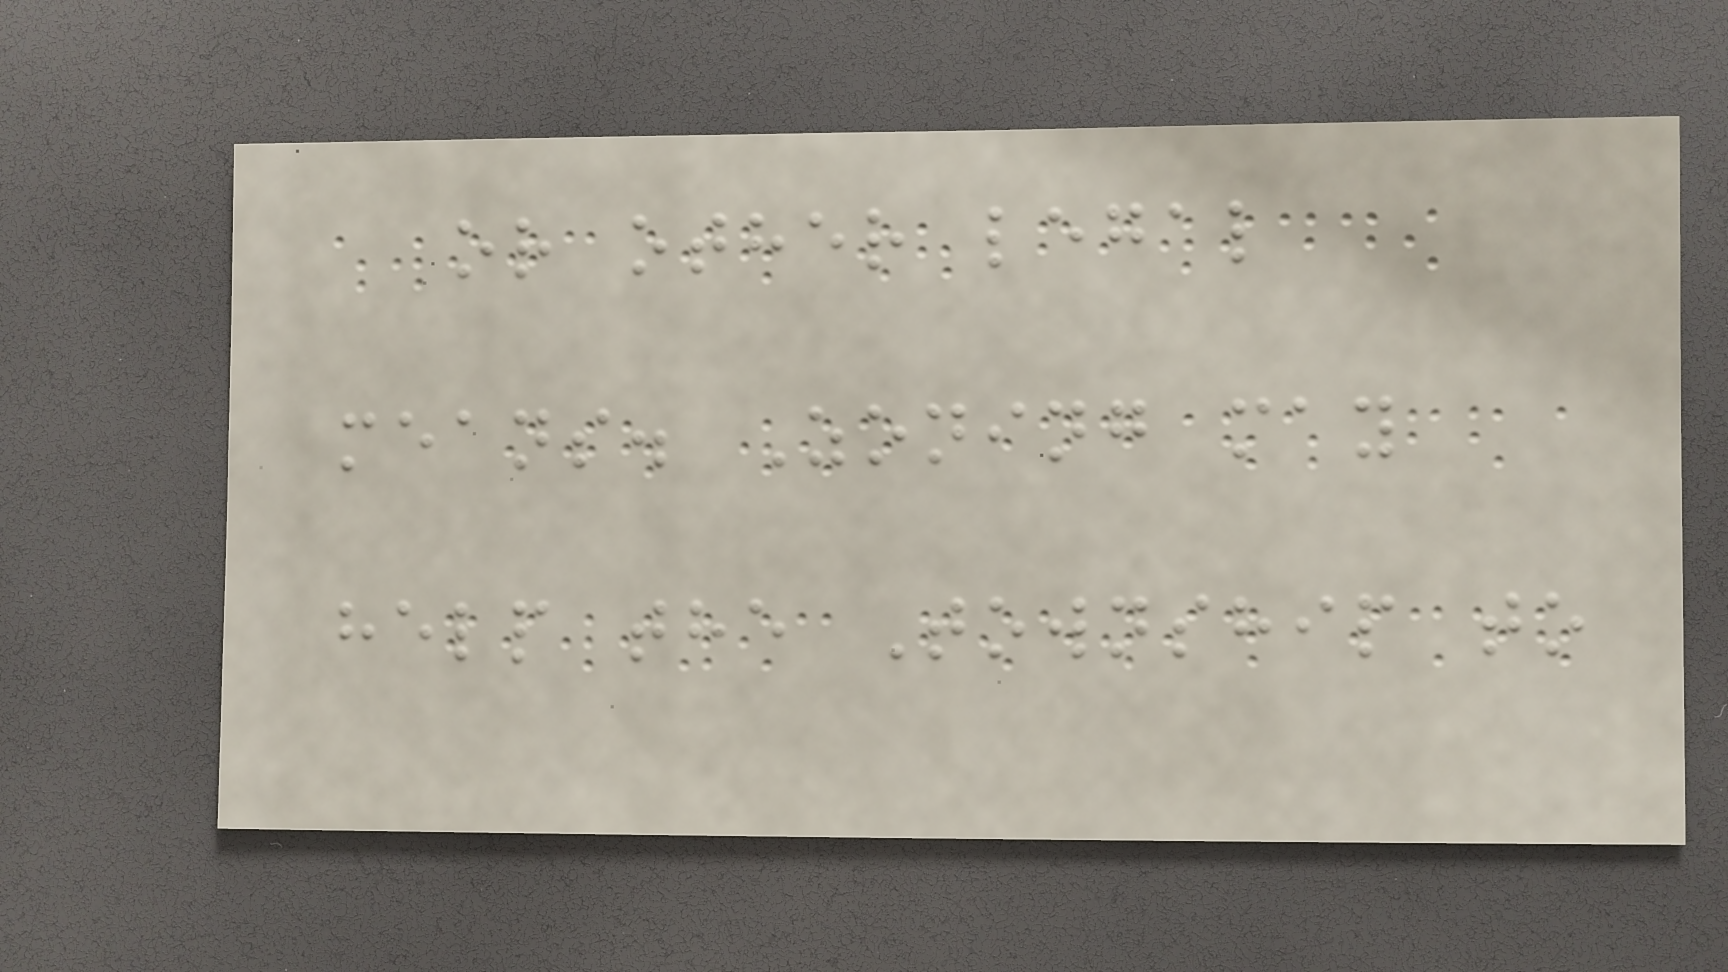or other legal
means. Zoning may
help the Township to
